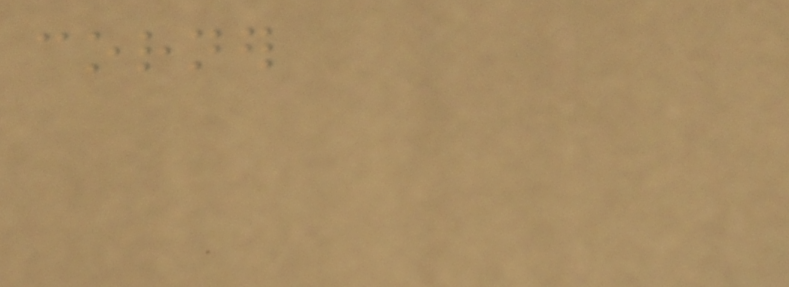corner
